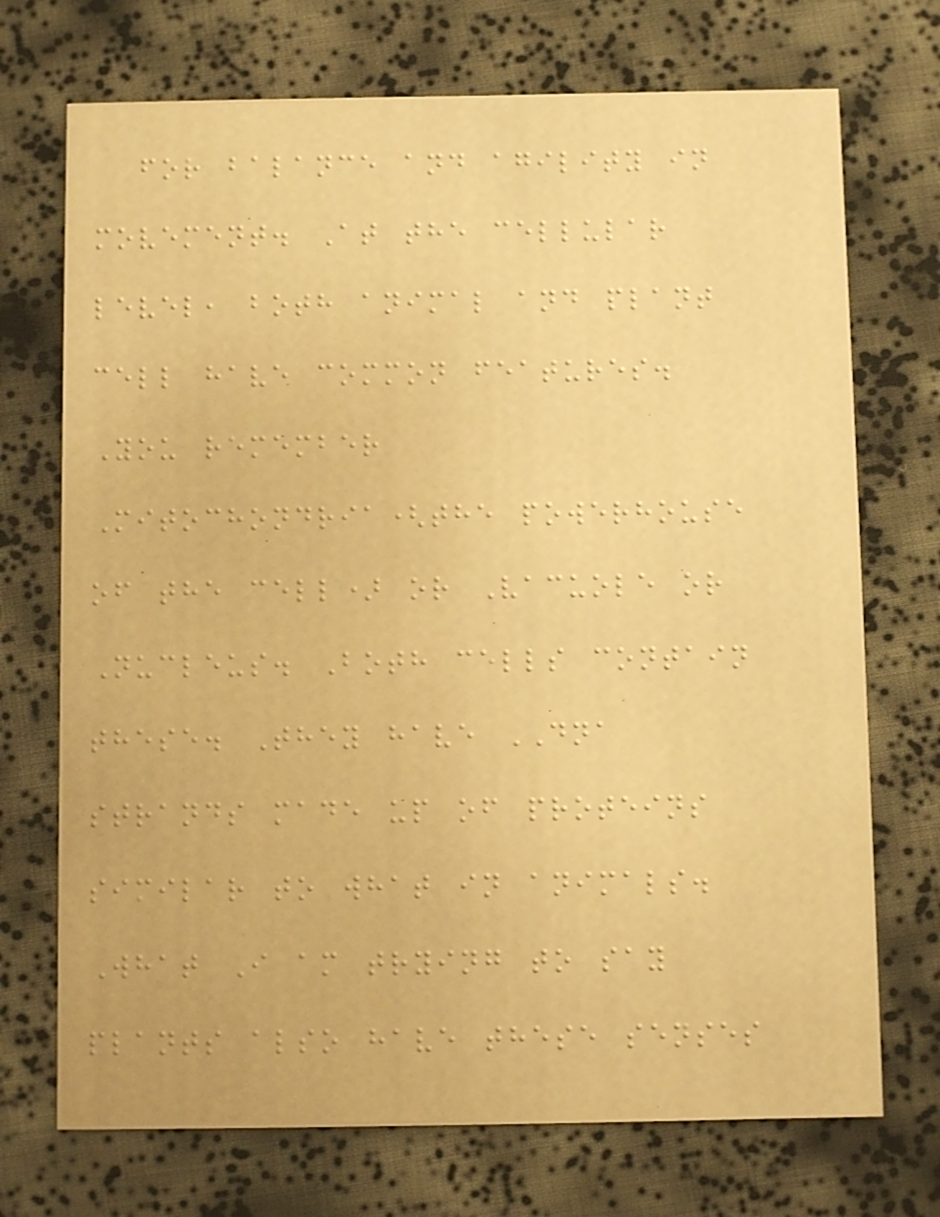for balance and agility in
movement. At the cellular
level, both animal and plant
cell have common features.
You remember
Mitochondria(the powerhouse
of the cell) or Vacuole or
Nucleus. Both cells contain
these. They have DNA
strands made up of proteins
similar to what in animals.
What I am trying to say
plants also have these senses
